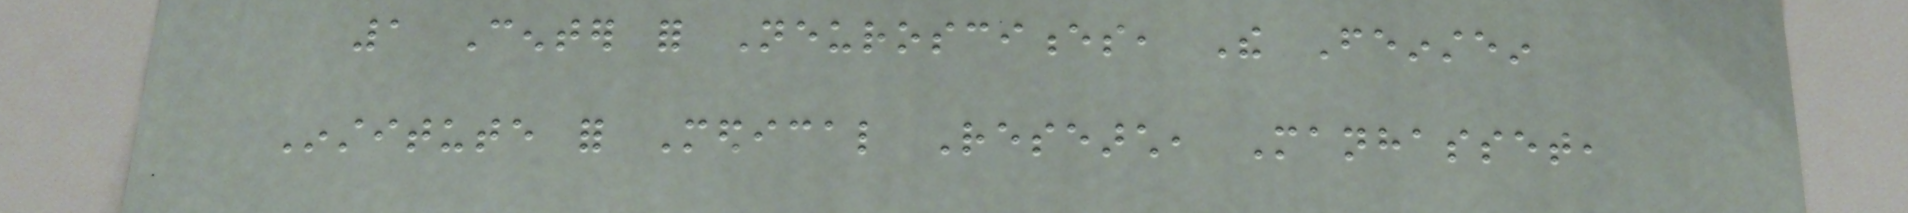1 Center for Neurosciences, The Feinstein
Institute for Medical Research, Manhasset,
